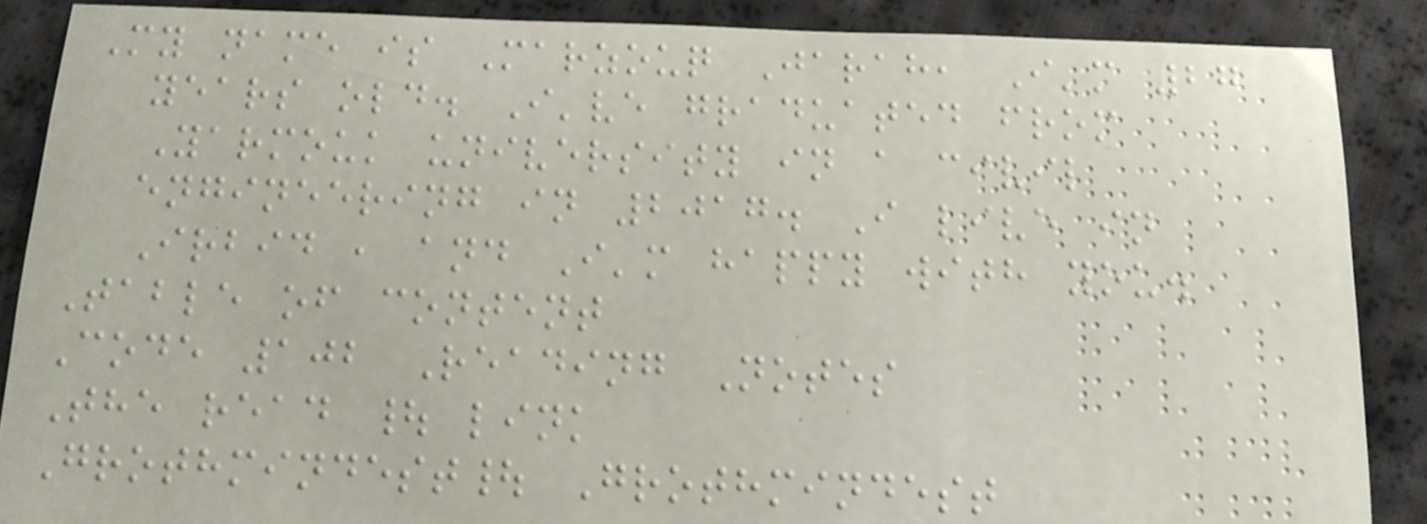My name is Marzouq Jarah, I'm 27
years old. I've graduated from
Yarmouk university in a civil
engineering in 2017. I live in
Irbid , and I'm happy with you.
Table of content
Code 102 Reading Notes
The read | link
Grothmindest| Grothmindest
